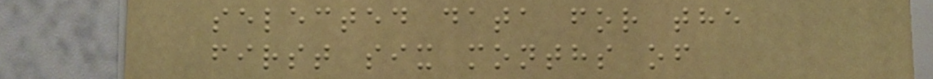selected data for the
first six months of
